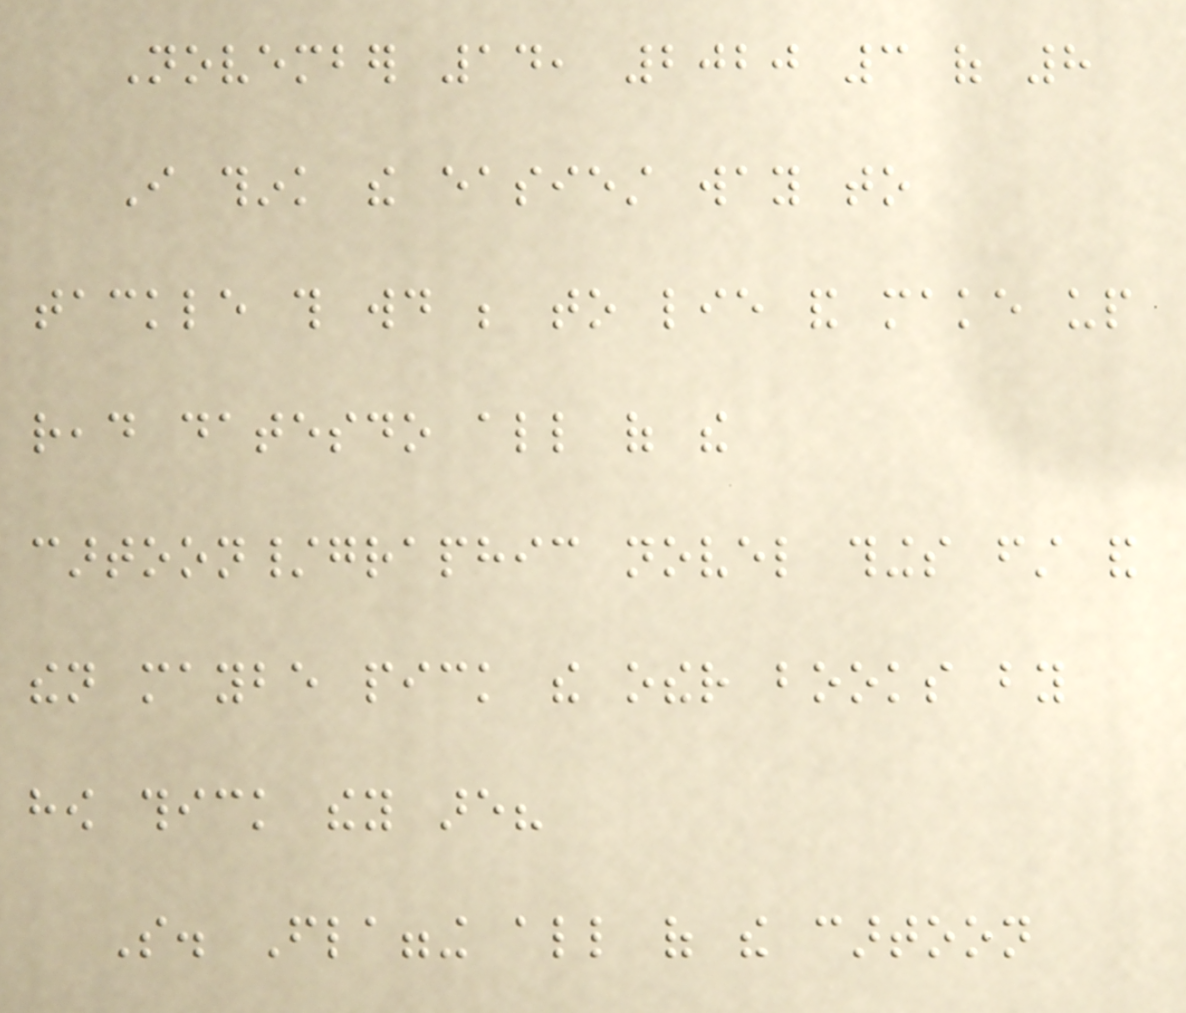November 14, 2020 3 of 8
I think the easiest way to
tackle this would be to lie and make up
read datesdo all of the
cartoon/graphic novel things first and
then maybe pick the other books by
how thick they are?
So. Flagging all of the cartoon
